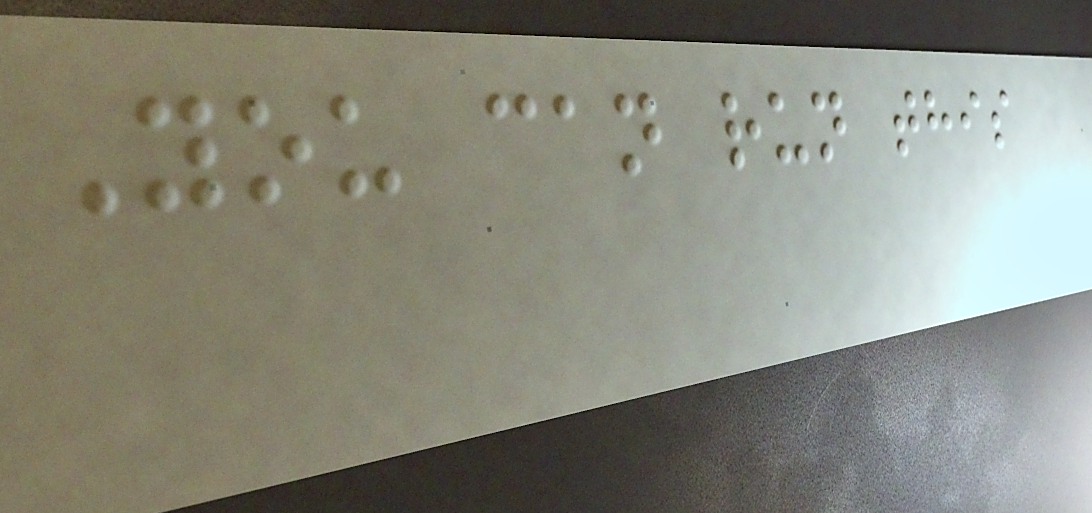You can run this
